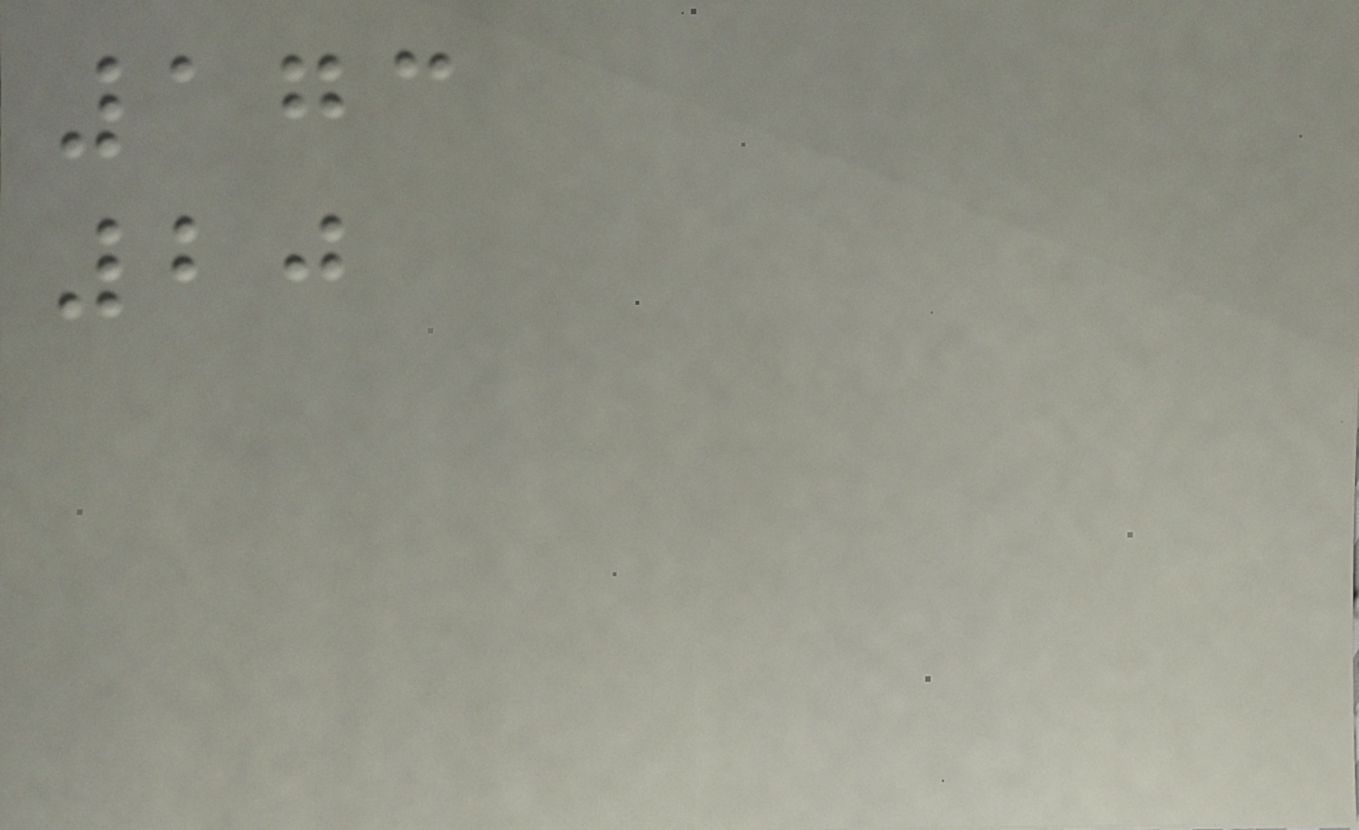173
20
